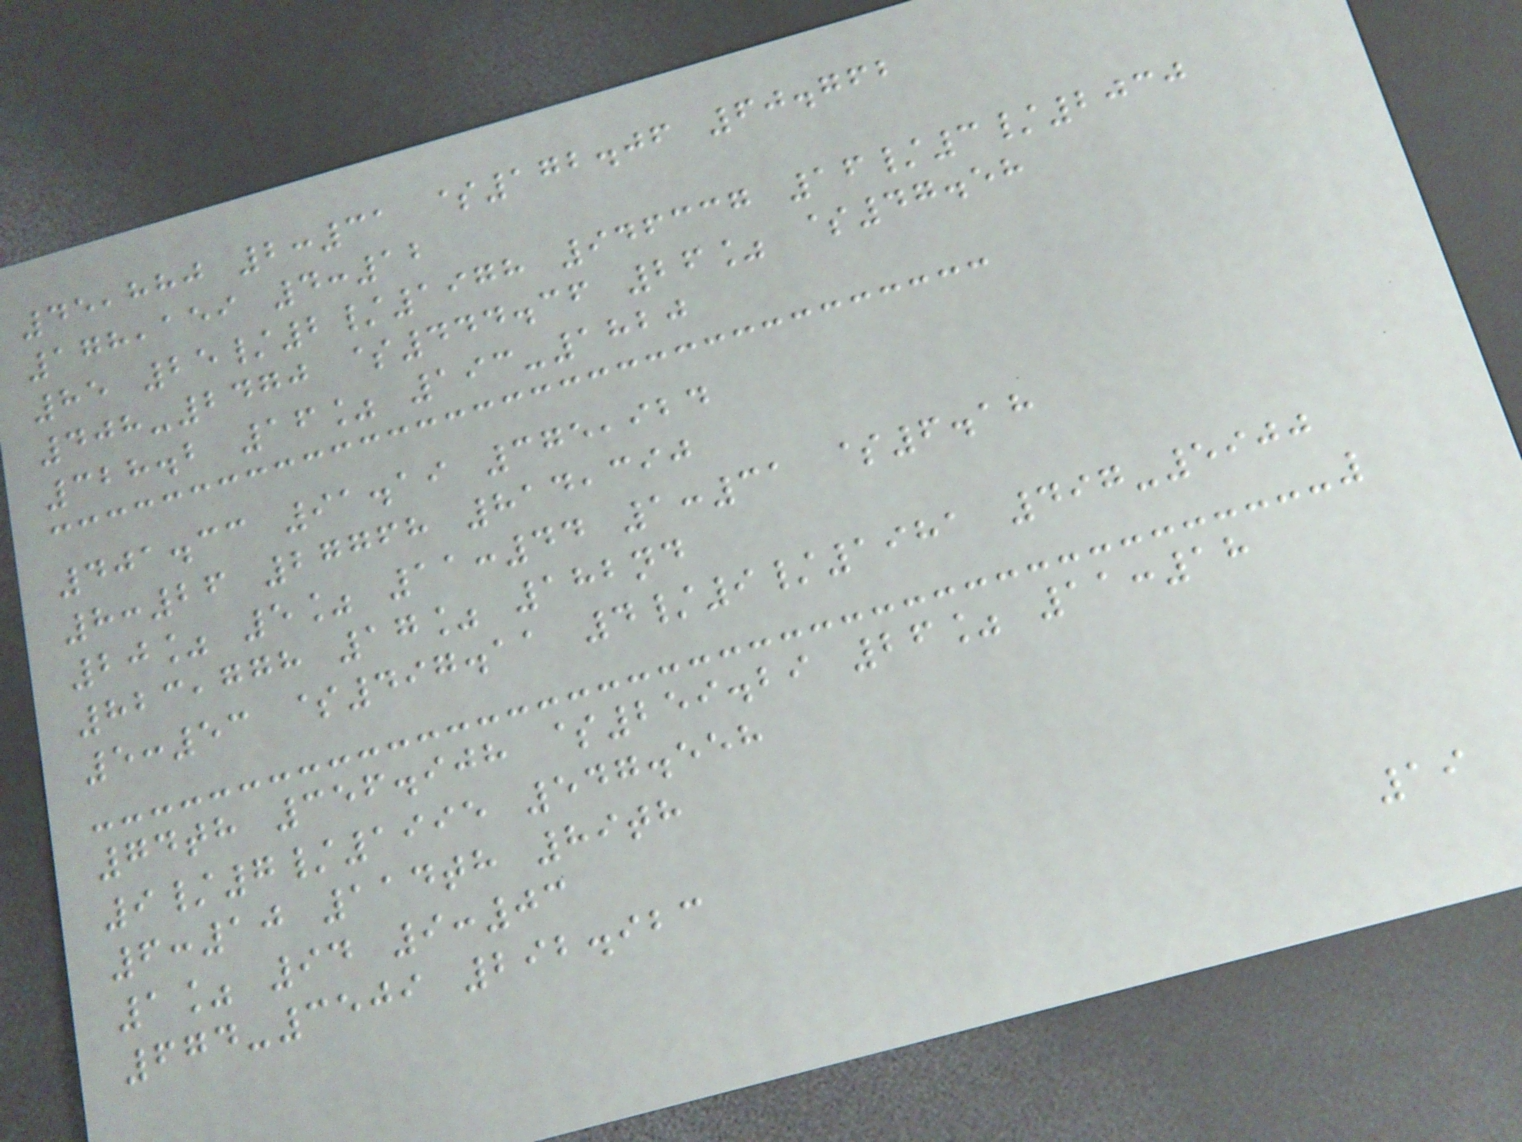45,880 2:31 $172.06 60.762
178,159 4:12
85 25/2/1978 946337 16/3/2030
408-2470 $444.36 26% $47.58
328.2 16% 193-1820
401.33 91.19 375,924
8:26 27768 814,390
20% 5% 11:44 1:31 $6.18
823,778 17% 182nd
5:53 $497.11 4/9/1981 497-5900
74th 356.908 $259.29 26% 11:18
9/7/1995 547.558
6:10 114th 89th
1% 94 9:03
674-3509 292.923
19
